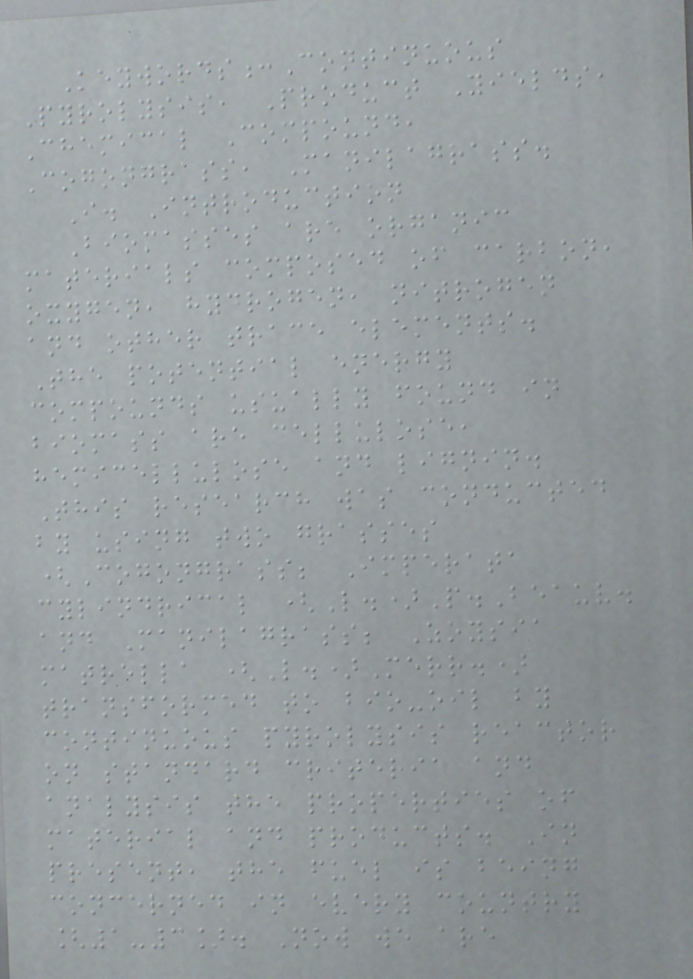Keywords:Continuous
Pyrolysis, Product Yields,
Chemical Compound,
Cogongrass, Manilagrass.
I. Introduction
Biomasses are organic
materials composed of carbon,
oxygen, hydrogen, nitrogen
and other trace elements.
The potential energy
compounds usually found in
biomass are cellulose,
hemicellulose and lignin.
This research was conducted
by using two grasses
(Cogongrass; Imperata
cylindrical (L.)P.Beauv.
and Manilagrass; Zoysia
matrella (L.)Merr.)
transformed to bio-oil by
continuous pyrolysis reactor
on standard criteria and
analysis the properties of
material and products. In
present, the fuel is being
concerned in every country
[1-3]. Now we are
